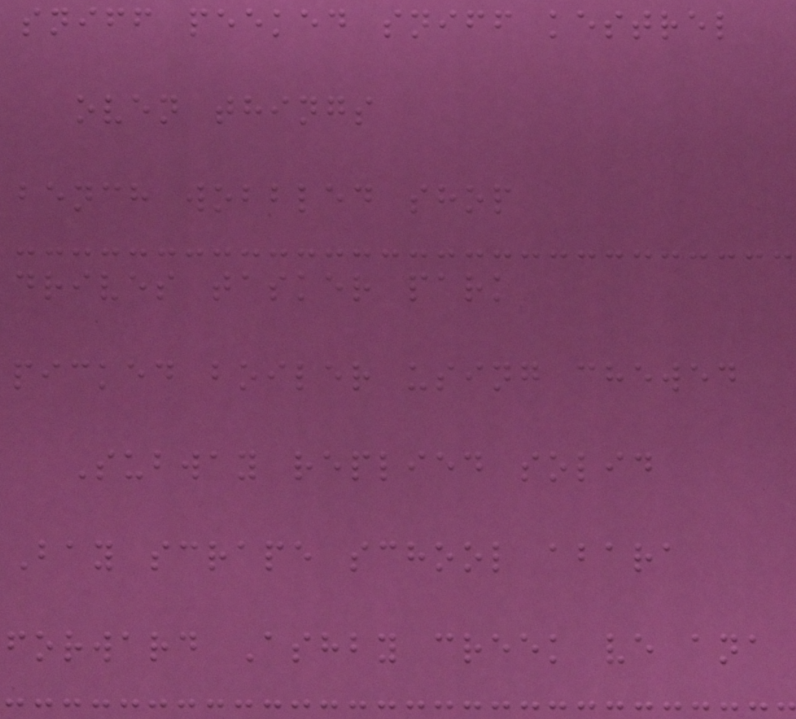sniff peeked sniff kestrel
oven things
bench wobbled shop
drives tasker park
picked boiler using chewed
Subway replied solid
Bay scrape school abara
forward Ashby creek ve ana
